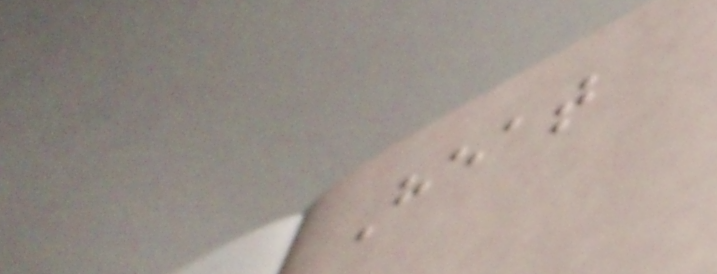Heat
